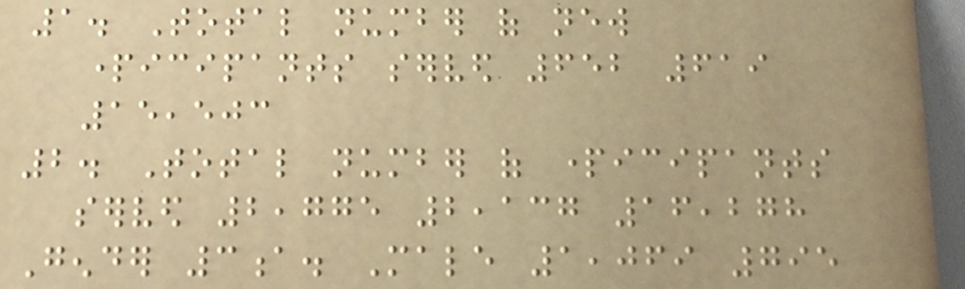1. Total number of new
participants served 652 619
15,503
2. Total number of participants
served 2,775 2,137 16,278
Gender 3a. Male 1,069 795
